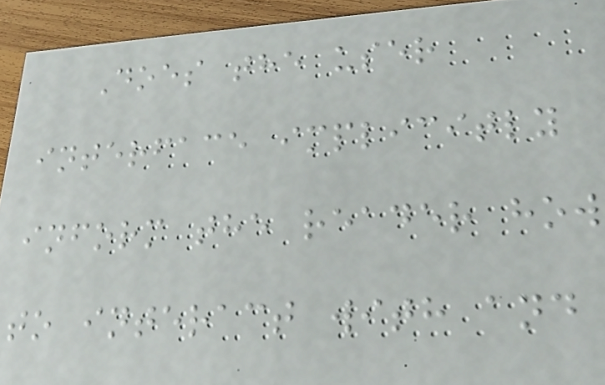Does the user
interface implicitly
inform the reader how
to interact with and
